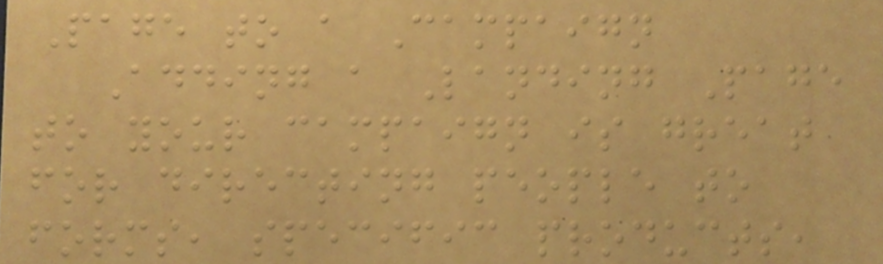Page to a Campaign
Adding a Landing Page
to your campaign is great
for directing people to
forms, specific products,
